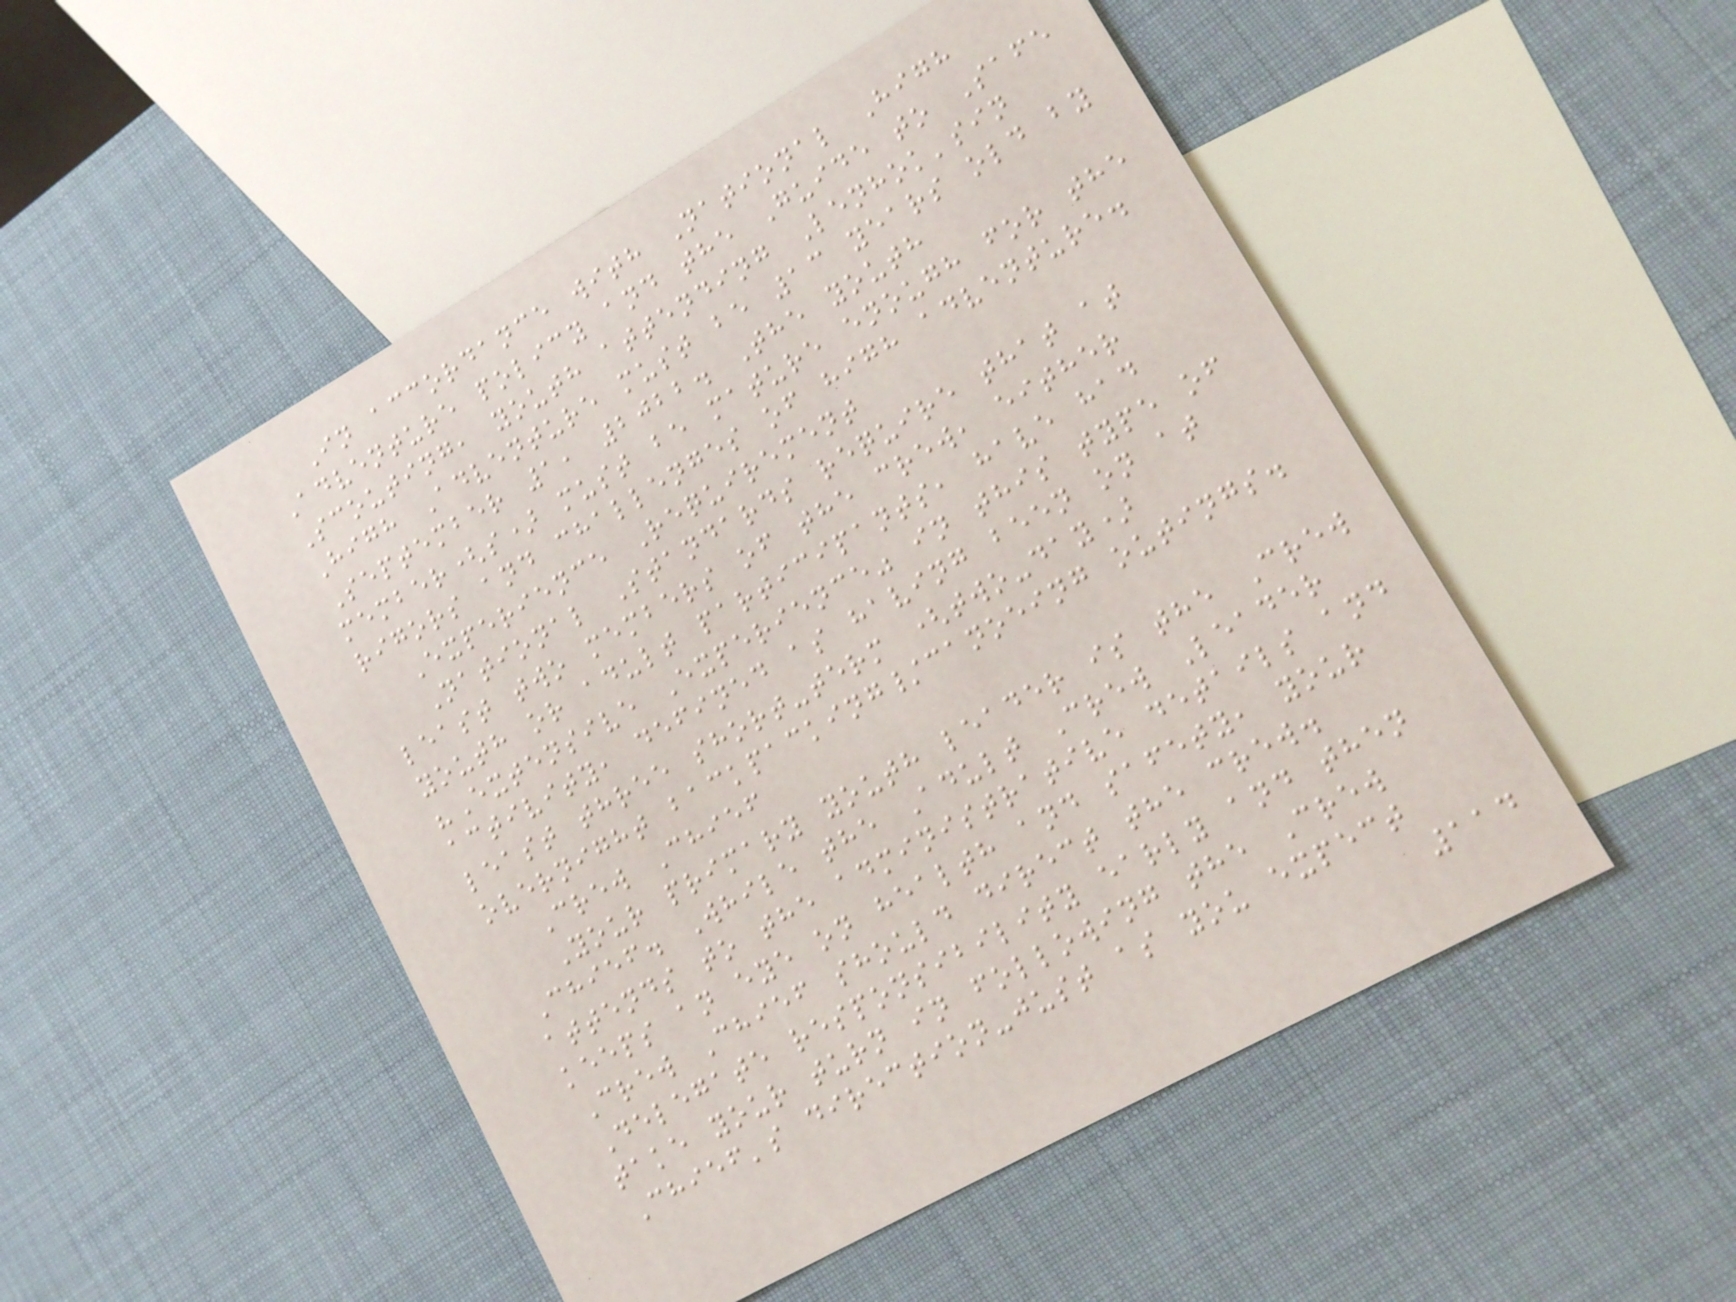In accordance with National High
Adventure policy and the Guide to Safe
Scouting, youth attending Lenhok'sin
High Adventure must be 13 years old by
September 1, 2022. The youth
member(s) must be mature enough for the
rigors and challenges of high adventure.
Experience Requirement
National Standards require that at
least two members of the crew, either
youth or adult participants, have had
"Extensive Experience" in this type of
activity, defined as having been on at
least three short-term (two-day)
overnight backpacking/canoeing outings.
Crew Chief
Your primary youth leader is the Crew
Chief. While the Adult Crew Leader
attends to the administrative details and
keeps an eye on health and safety, your
Crew Chief should direct the crew.
Delegate responsibility early and then
take your turn in following the Crew
Chief's direction-just as you expect
114
